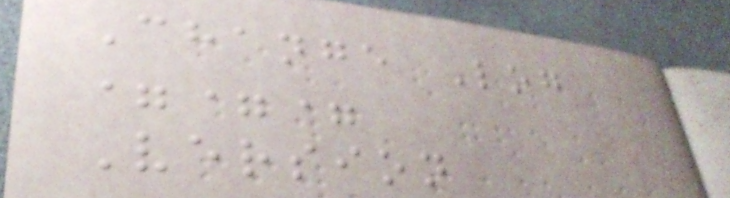Change Log
===
Version
